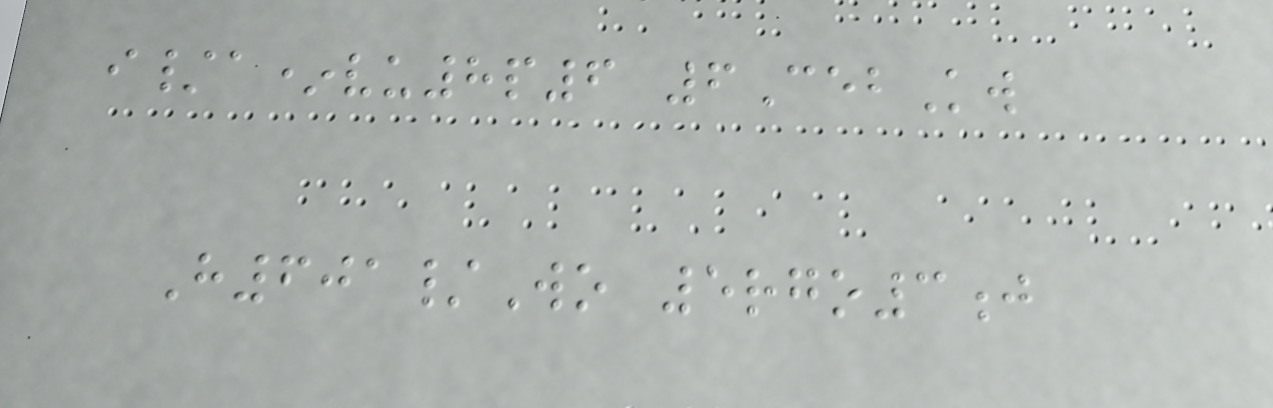i/a*vu8p6 6CebKw
H601/Wo 5rgo3j
